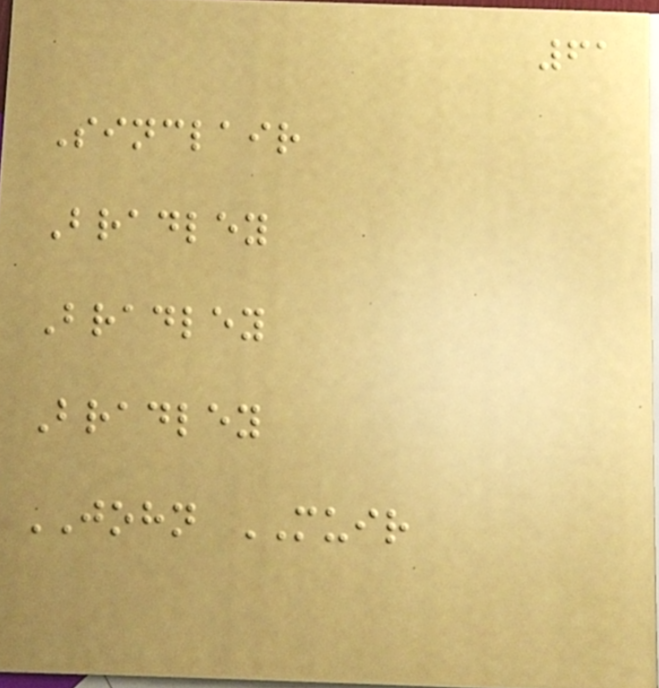61
Sinclair
Bradley
Bradley
Bradley
JOHN MUIR
